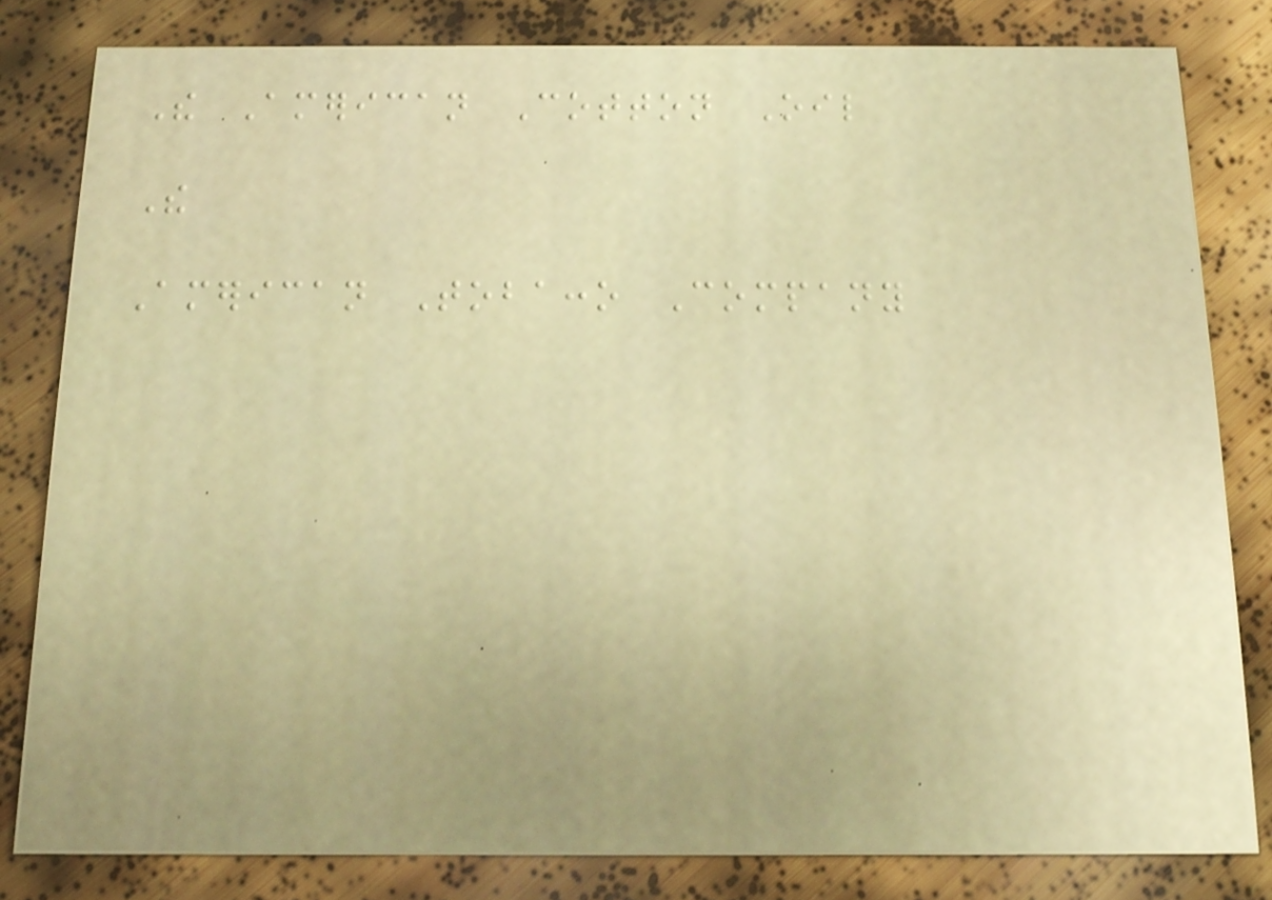The American Cotton Oil
The
American Tobacco Company
